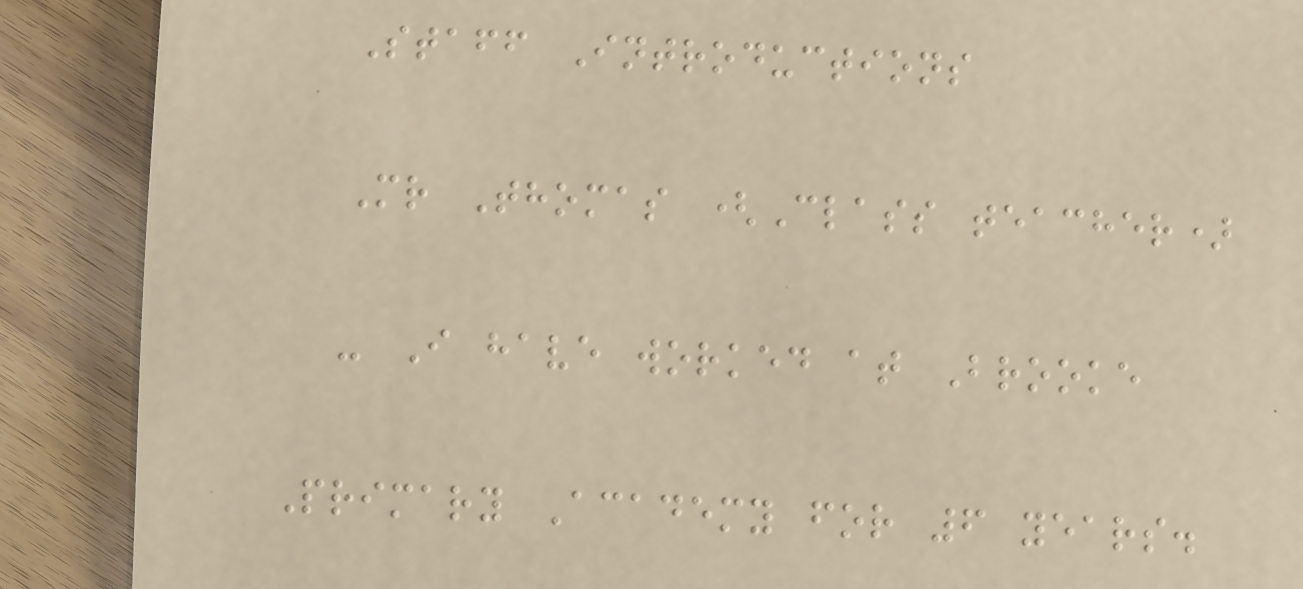Staff Introductions
Mr Thomas (Class teacher)
- I have worked at Brooke
Primary Academy for 6 years.
